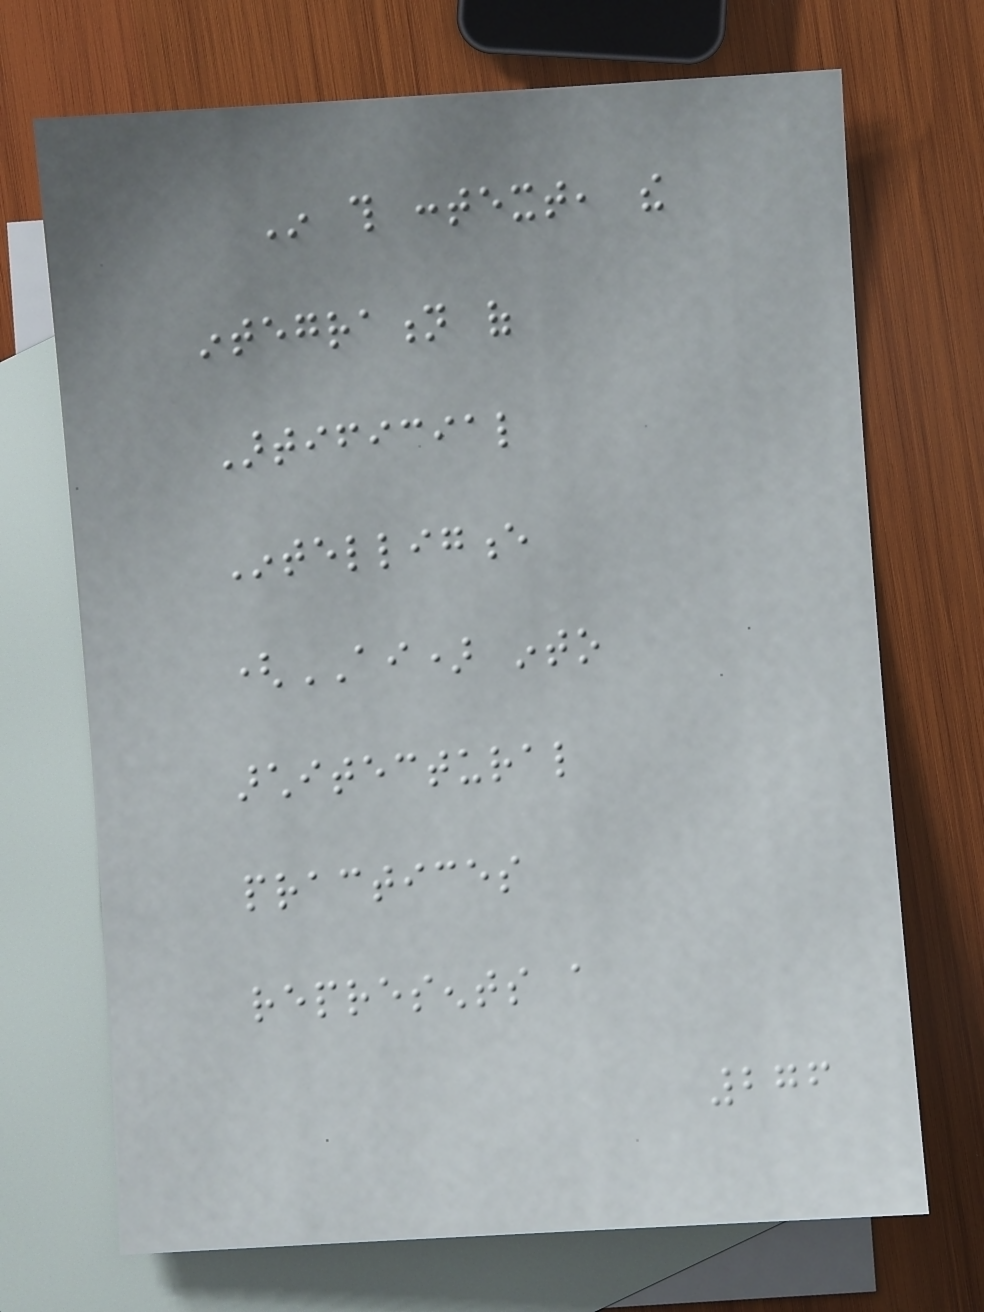In this context, the
integration of
Artificial
Intelligence
(AI) into
architectural
practices
represents a
276
